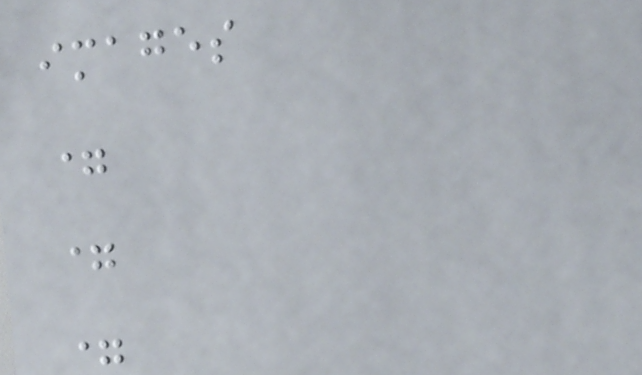images
=
=
=
